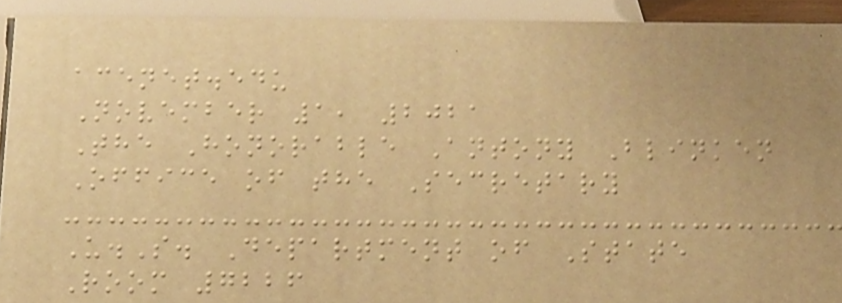acenet.edu
November 1, 2021
The Honorable Antony Blinken
Office of the Secretary
U.S. Department of State
Room 7226
